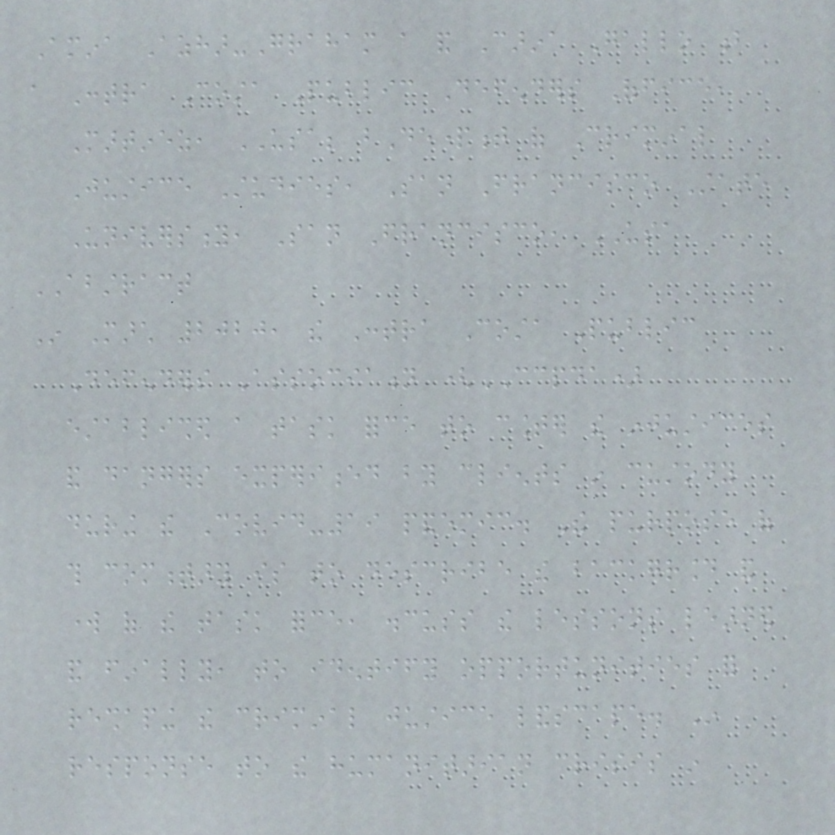Amina Azhar-Graham a and Carina Gallo b
a Contra Costa Public Defenders Office,
Martinez, USA; bDepartment of Criminal
Justice Studies, San Francisco State
University, San Francisco, USA
ABSTRACT
In March 2020, the Contra Costa Public
Defenders Association (CCPDA)
established a task force to counter the injustices
and dangers experienced by clients in custody
during the Covid-19 pandemic. The purpose of
this commentary is to describe the background and
work of the task force, discuss the lessons learned
and finally, to identify opportunities for
reshaping the criminal justice landscape. In
response to the humanitarian crisis in
